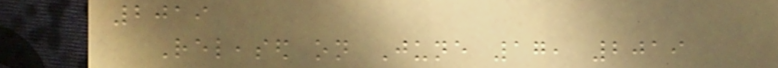2019
Released on June 17, 2019
